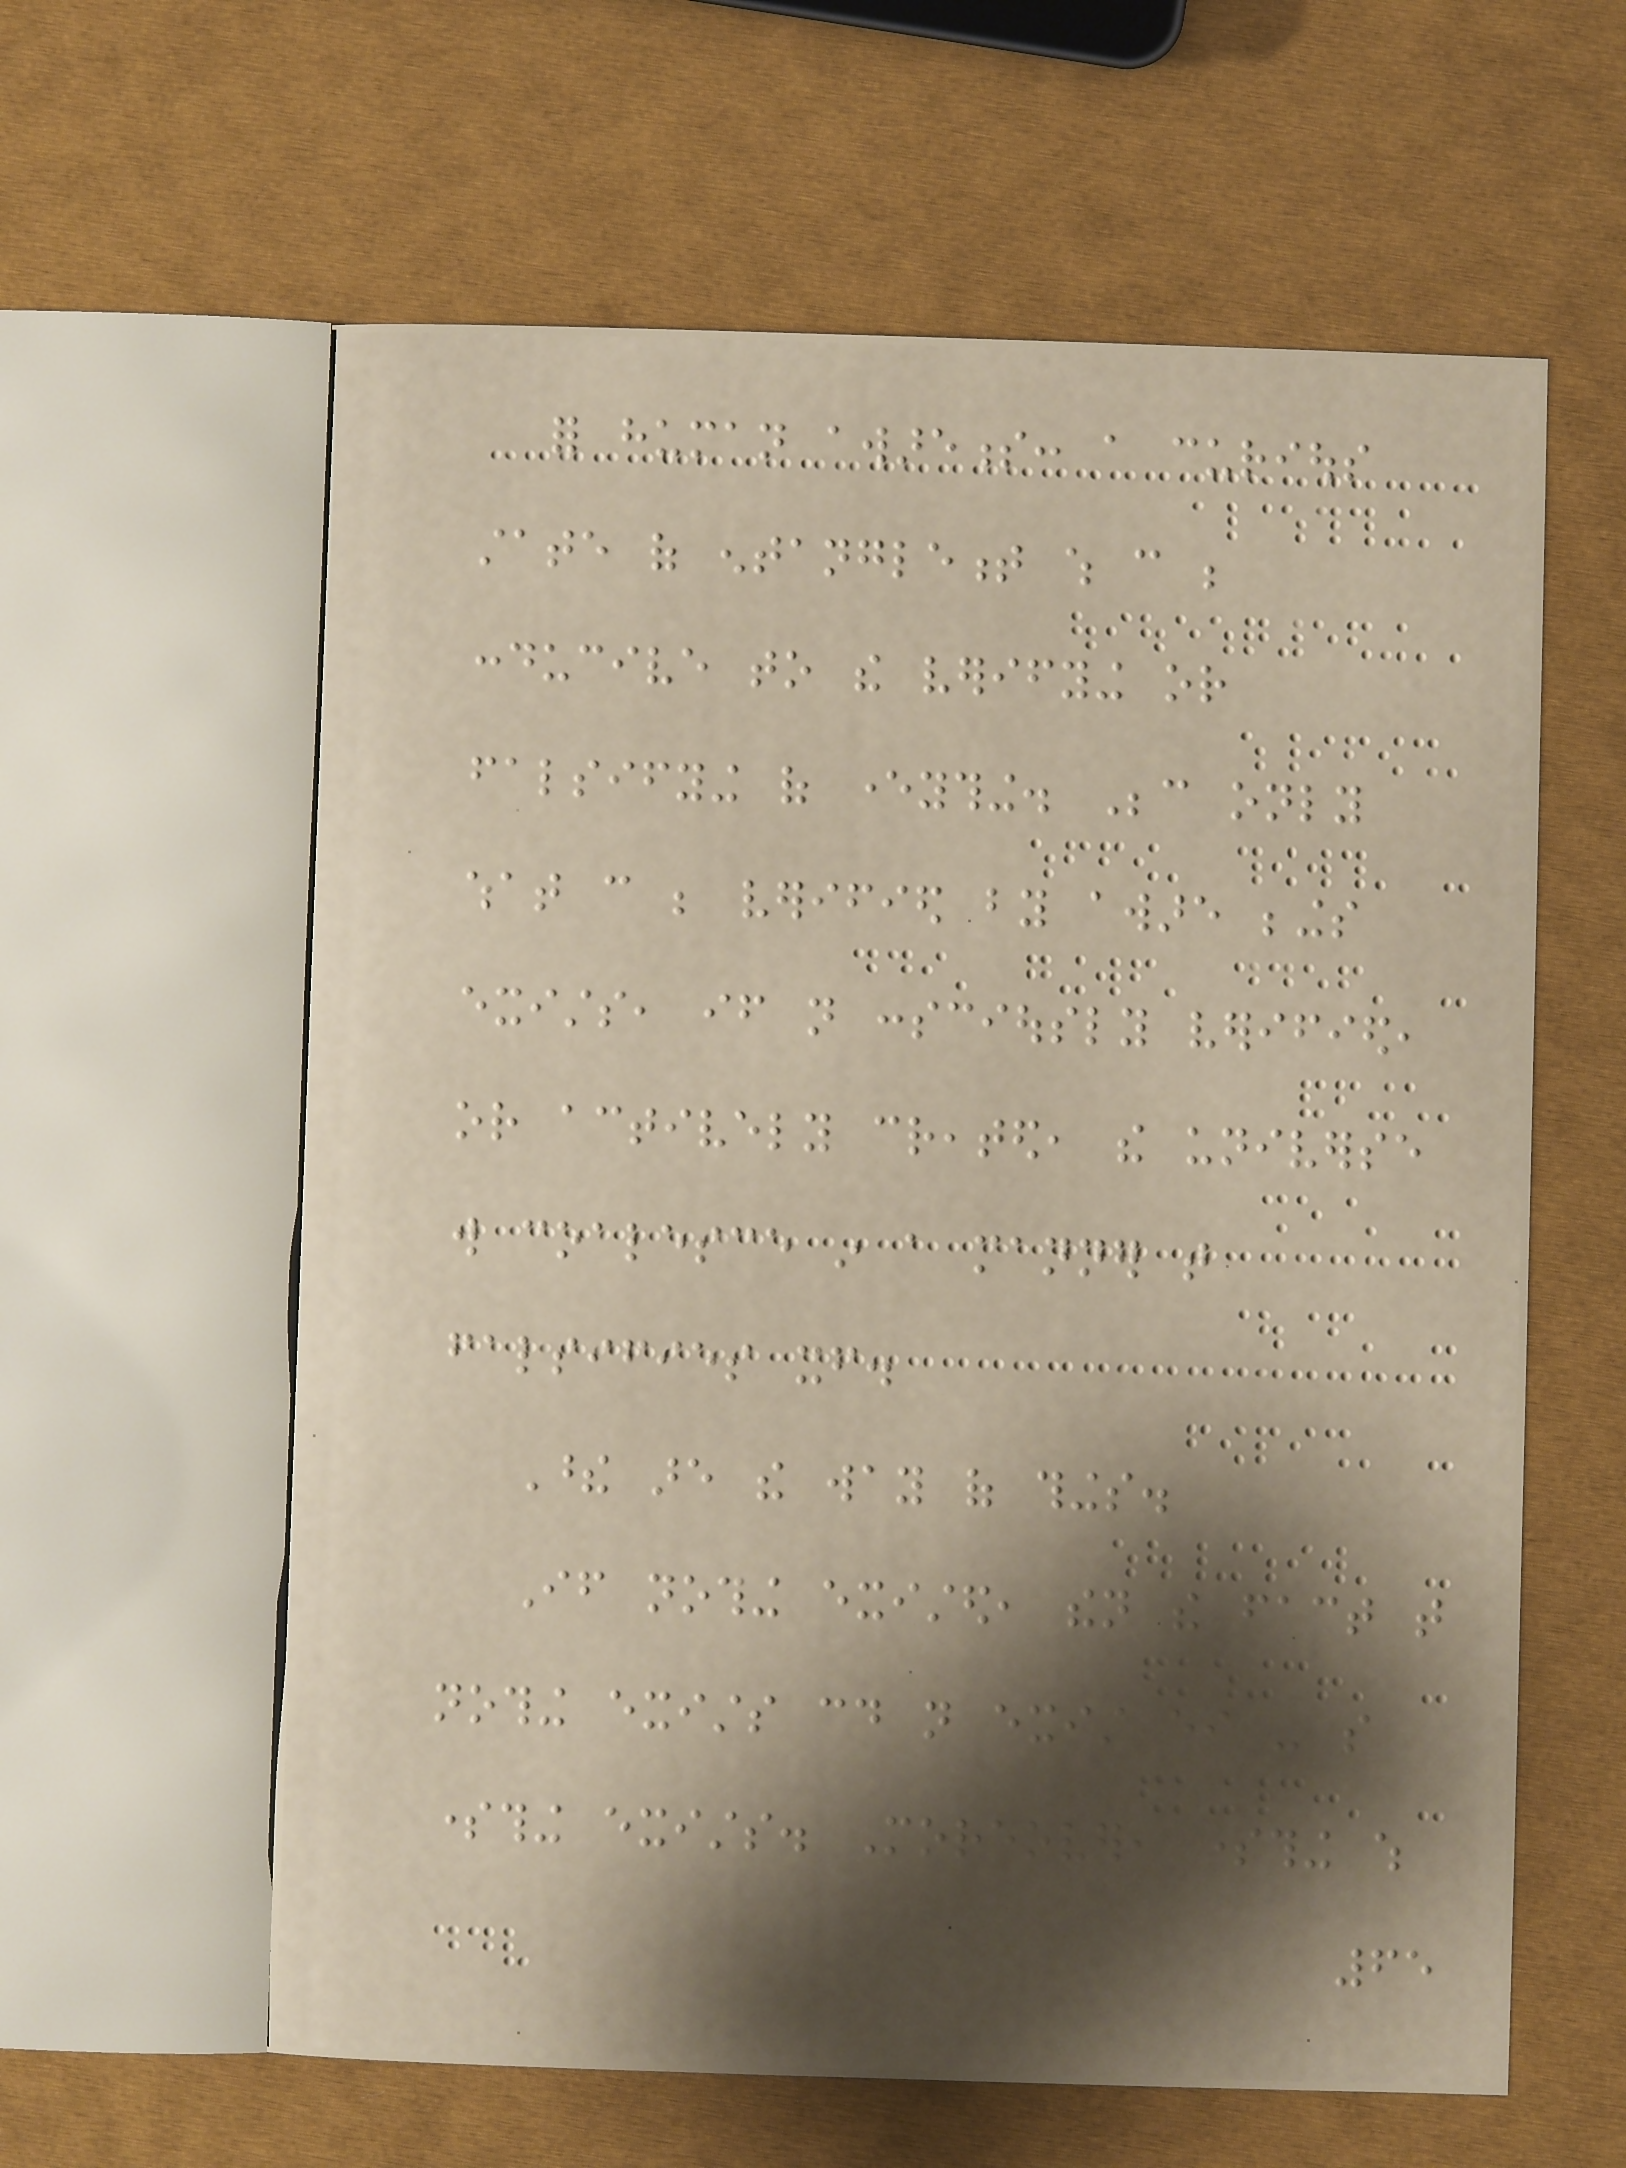for human awareness: a curious
state of entanglement which can be
conducive to the verifying or
falsifying of everything. Because only
what can be verified by aware beings
exists, if not consciously verified,
or actively created, the universe
will coalesce in a manner that
falsifies itself.
These are the way of things.
If nothing existed, then the fact that
nothing exists could not exist either - so
something exists. Moreover, something which
65
